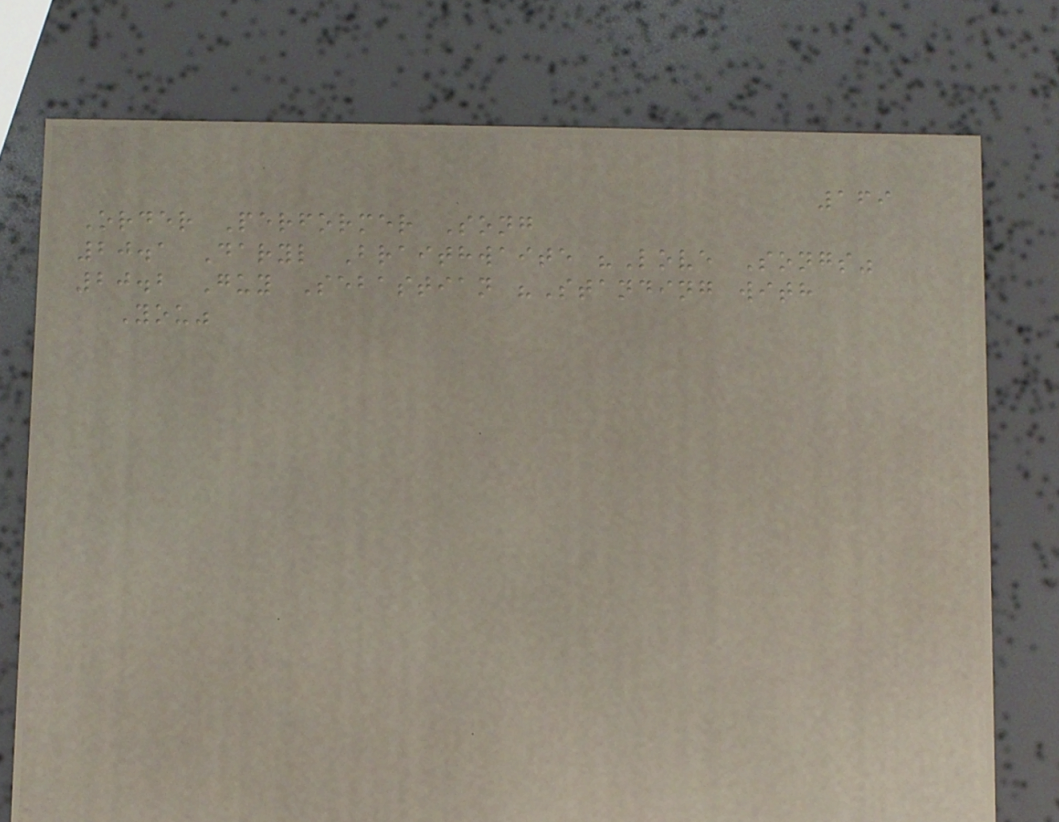169
Order Performer Song
20.1 Daryl Braithwaite "Love Songs"
20.2 Guy Sebastian "Standing with
You"
